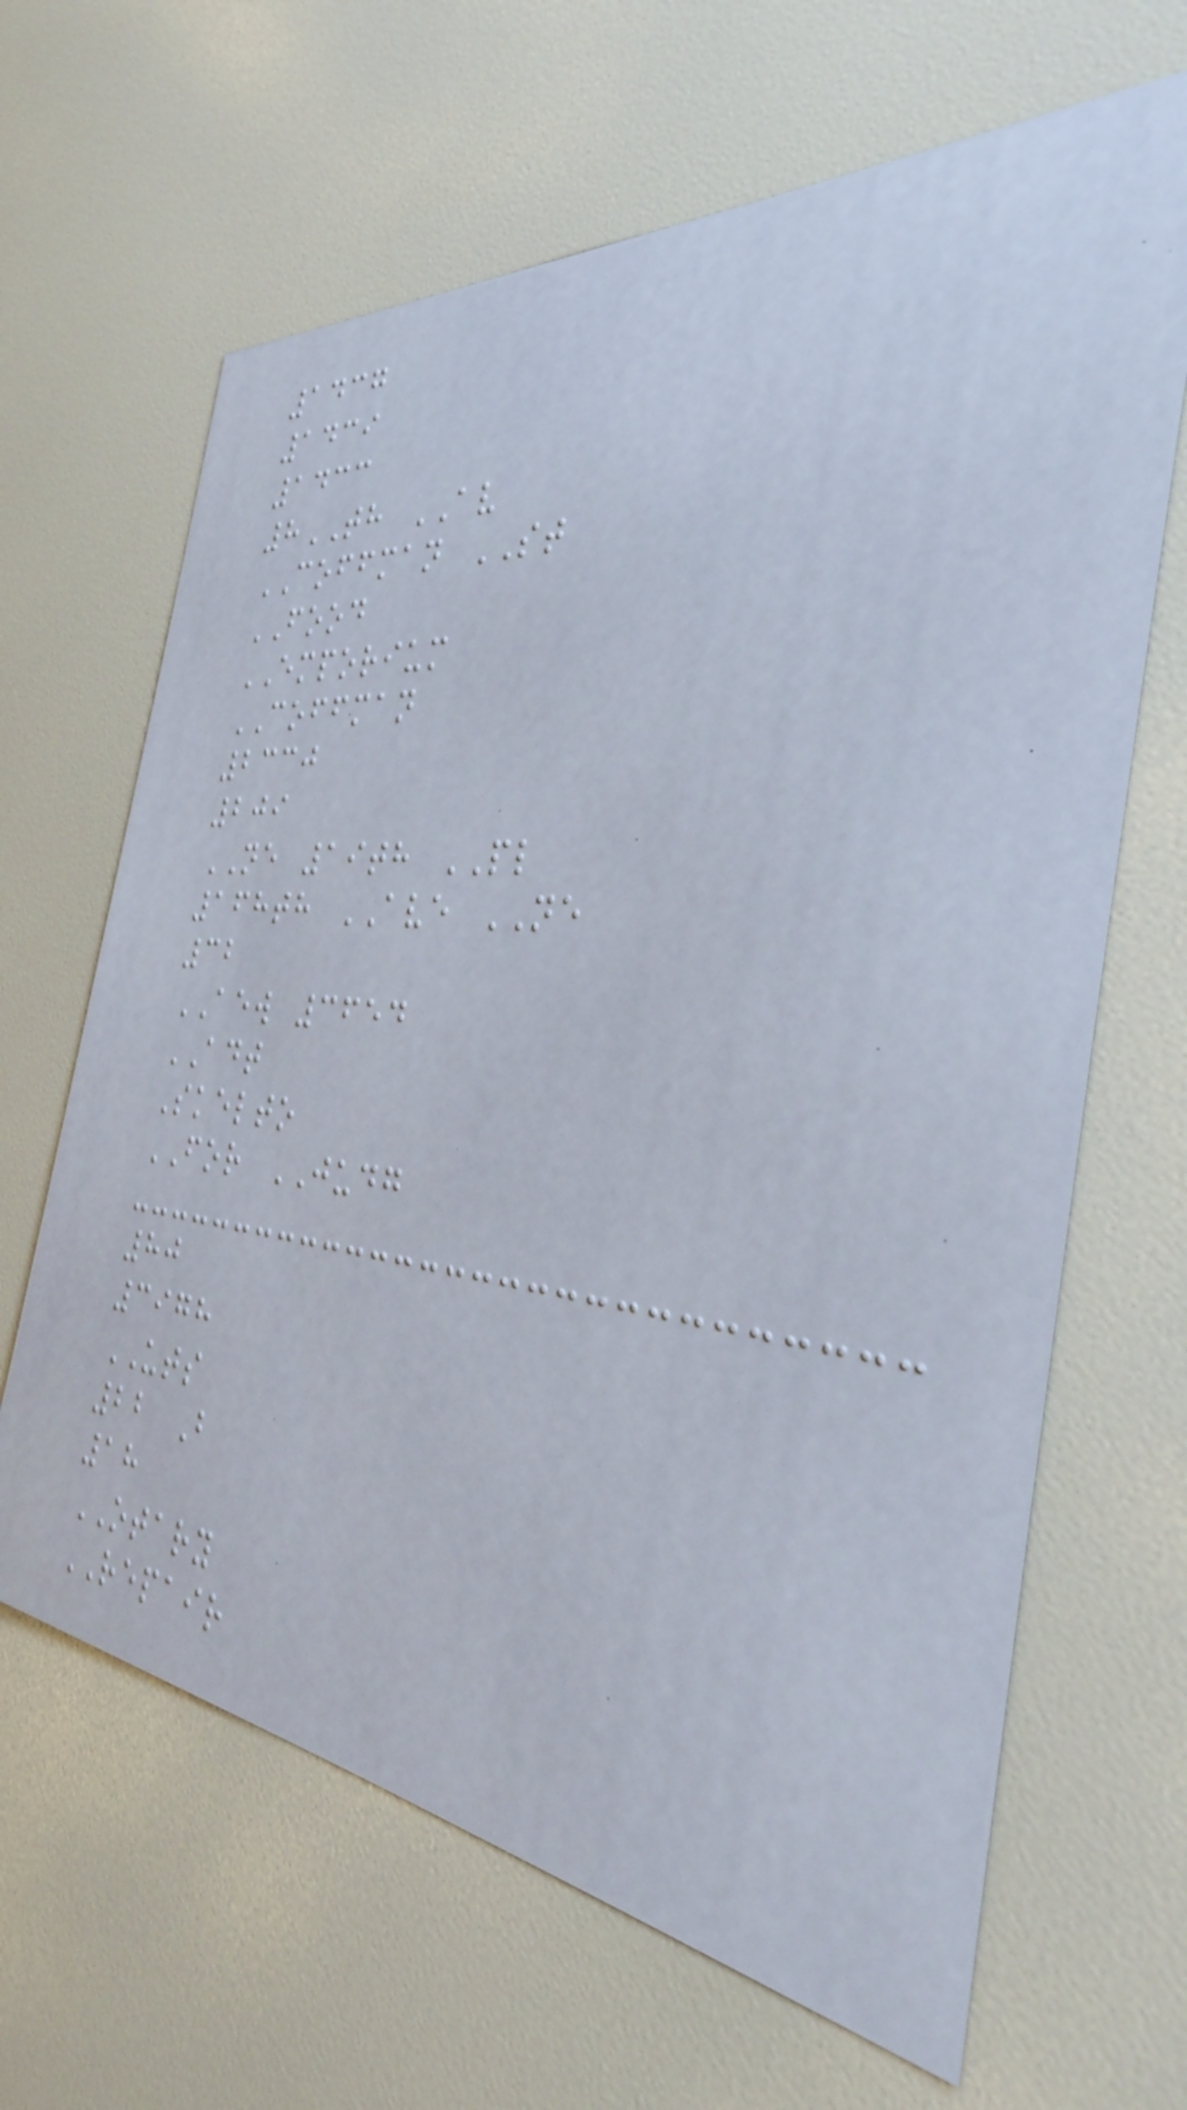1437
1439
1433
8TH AV
COFFMAN ST
FOOD
EMPORIUM
COFFMAN
2330
209
NE 19th PL
168th AVE NE
32
AEW 3654
ADT
Skelto
FOR JUDG
80
3978
UTS
22 B
18
OTARY
REPAIR
